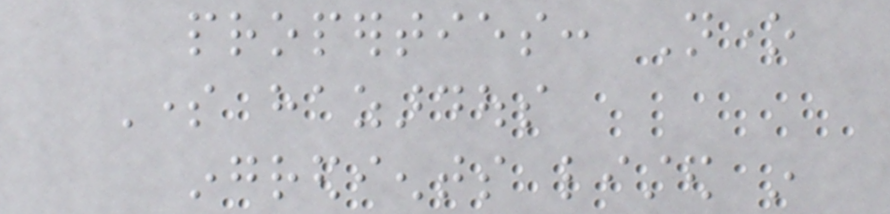properties: None
Some hazardous
ingredients listed in
